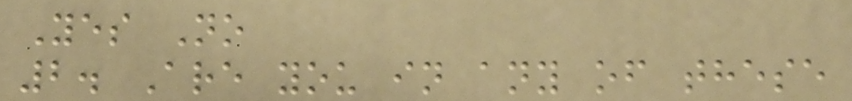Yes No
2. Are you in any of these
